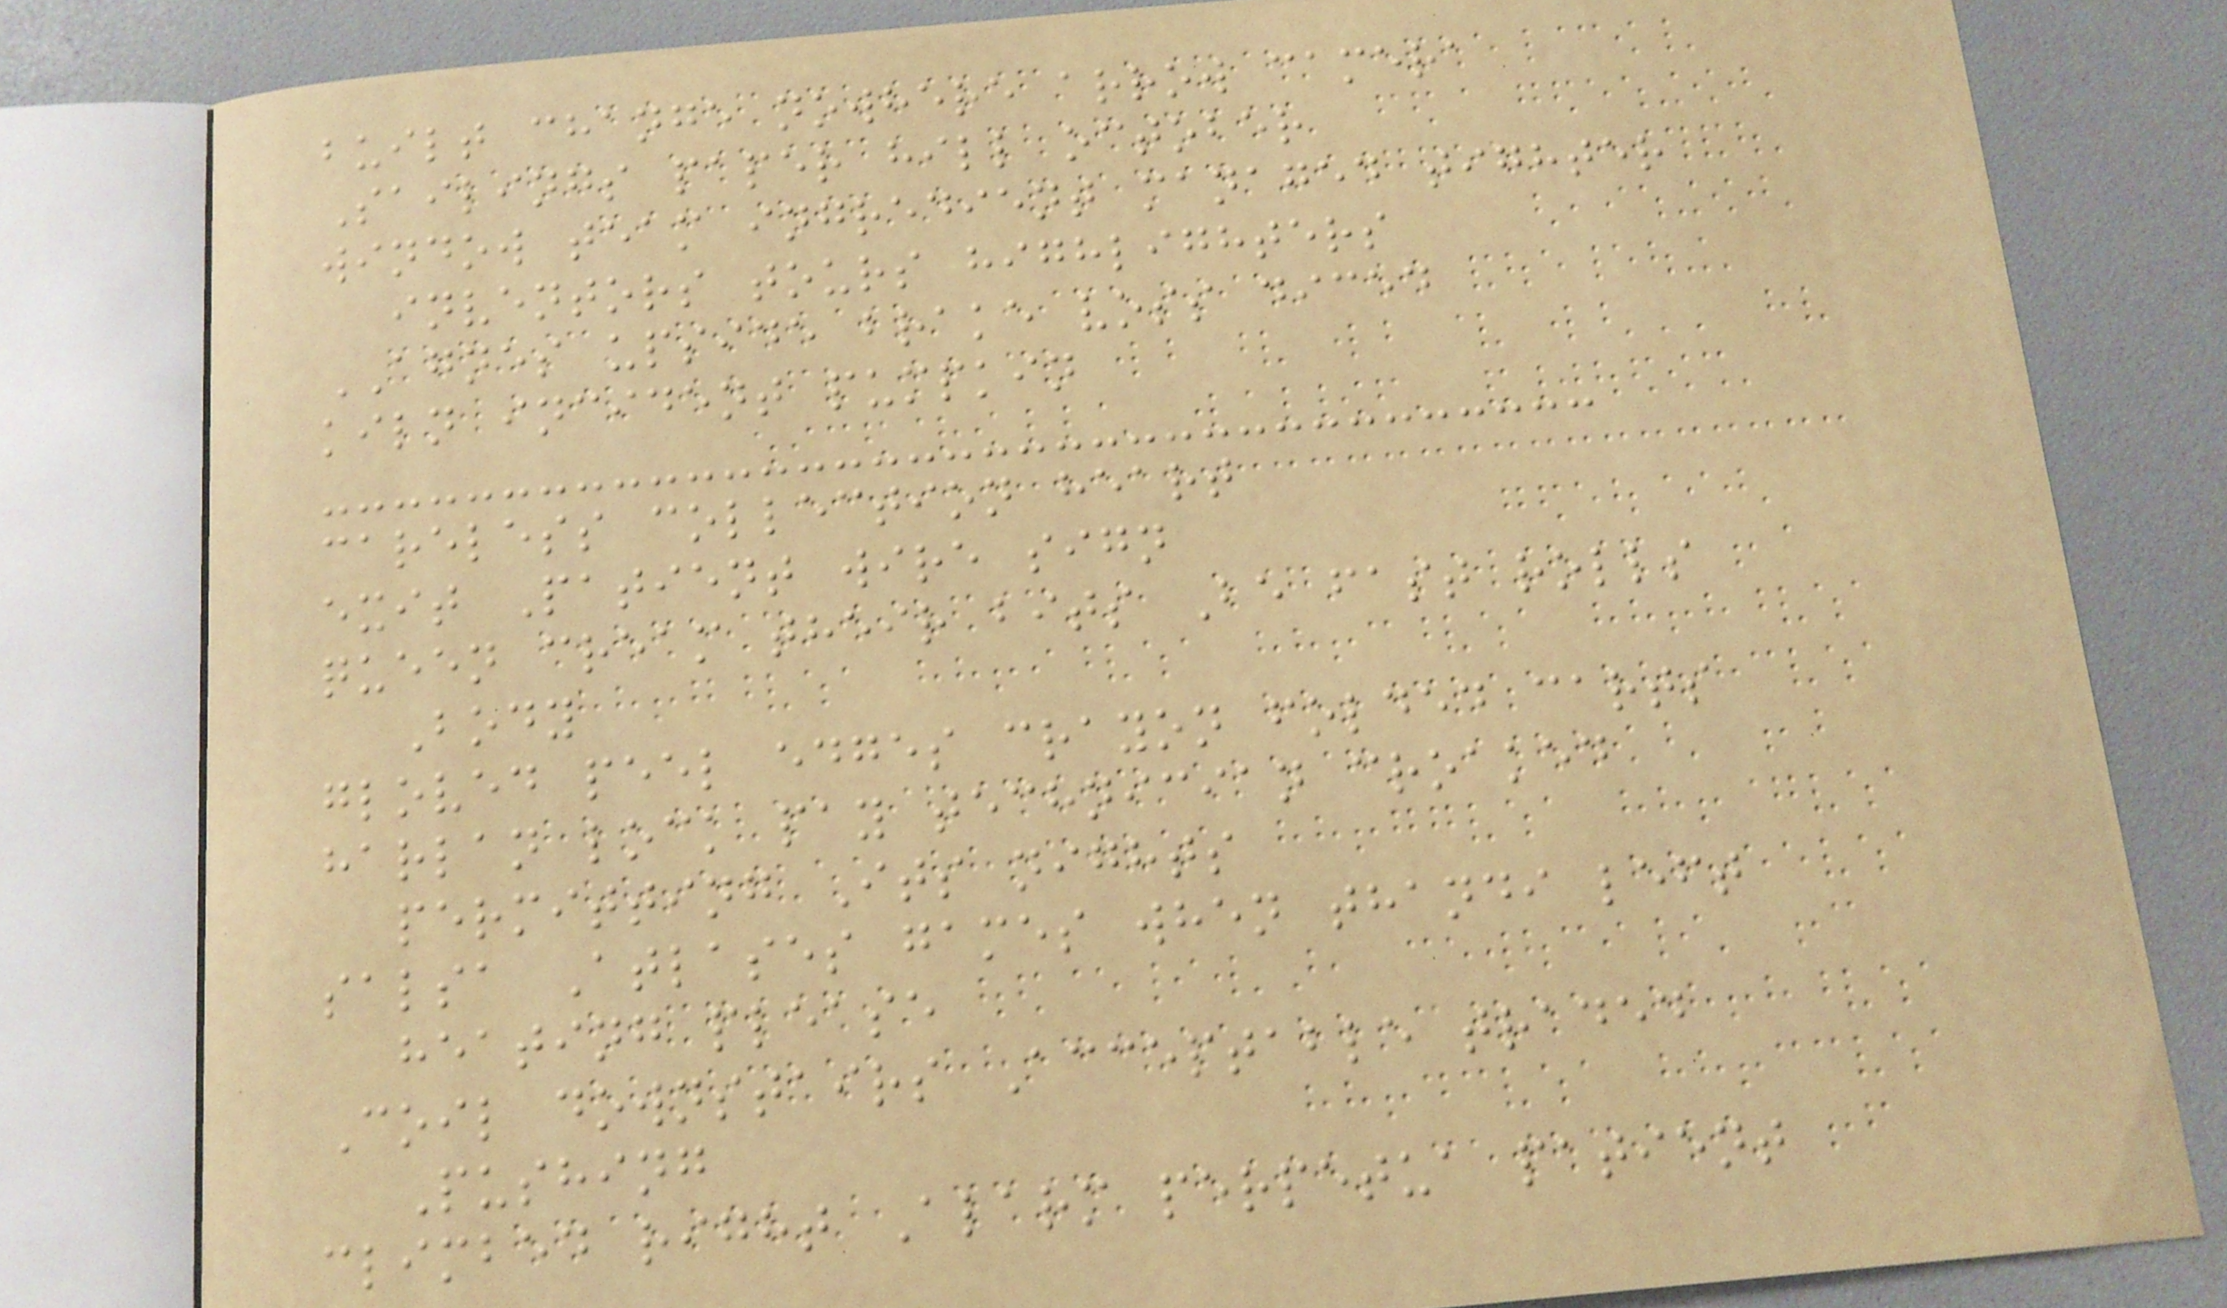built change nowhere arrow camera
Sailings paper hill october
window team ingredient managed tighter
inventors tours highlighters
AGNES upside brake voss diced
kiln incident pumpkin
careless collection heart
exit Patient wire sign
queen cream their bits Be fast rolls
Body
gloved peel edges crayon folded carts
harlan lock pay technician croaked
permitting Its nights
salsa Atlases games when thandi left
heating please
Coil downstairs Acceptable traded
Pushing
climbed right Alarm perpetua patient
